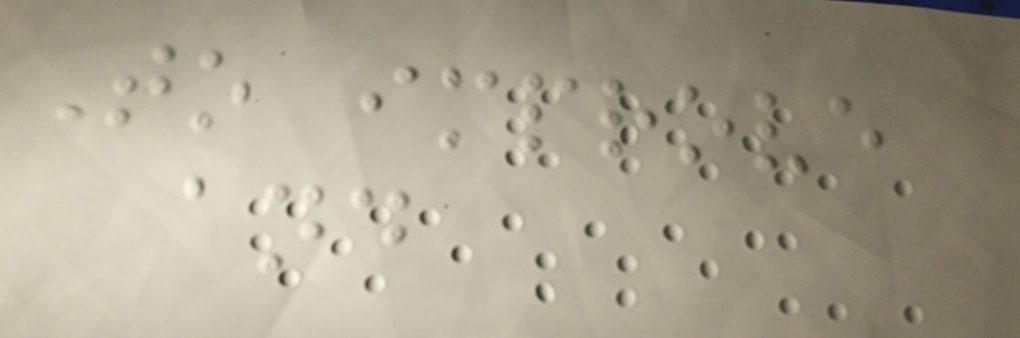To improve
and
